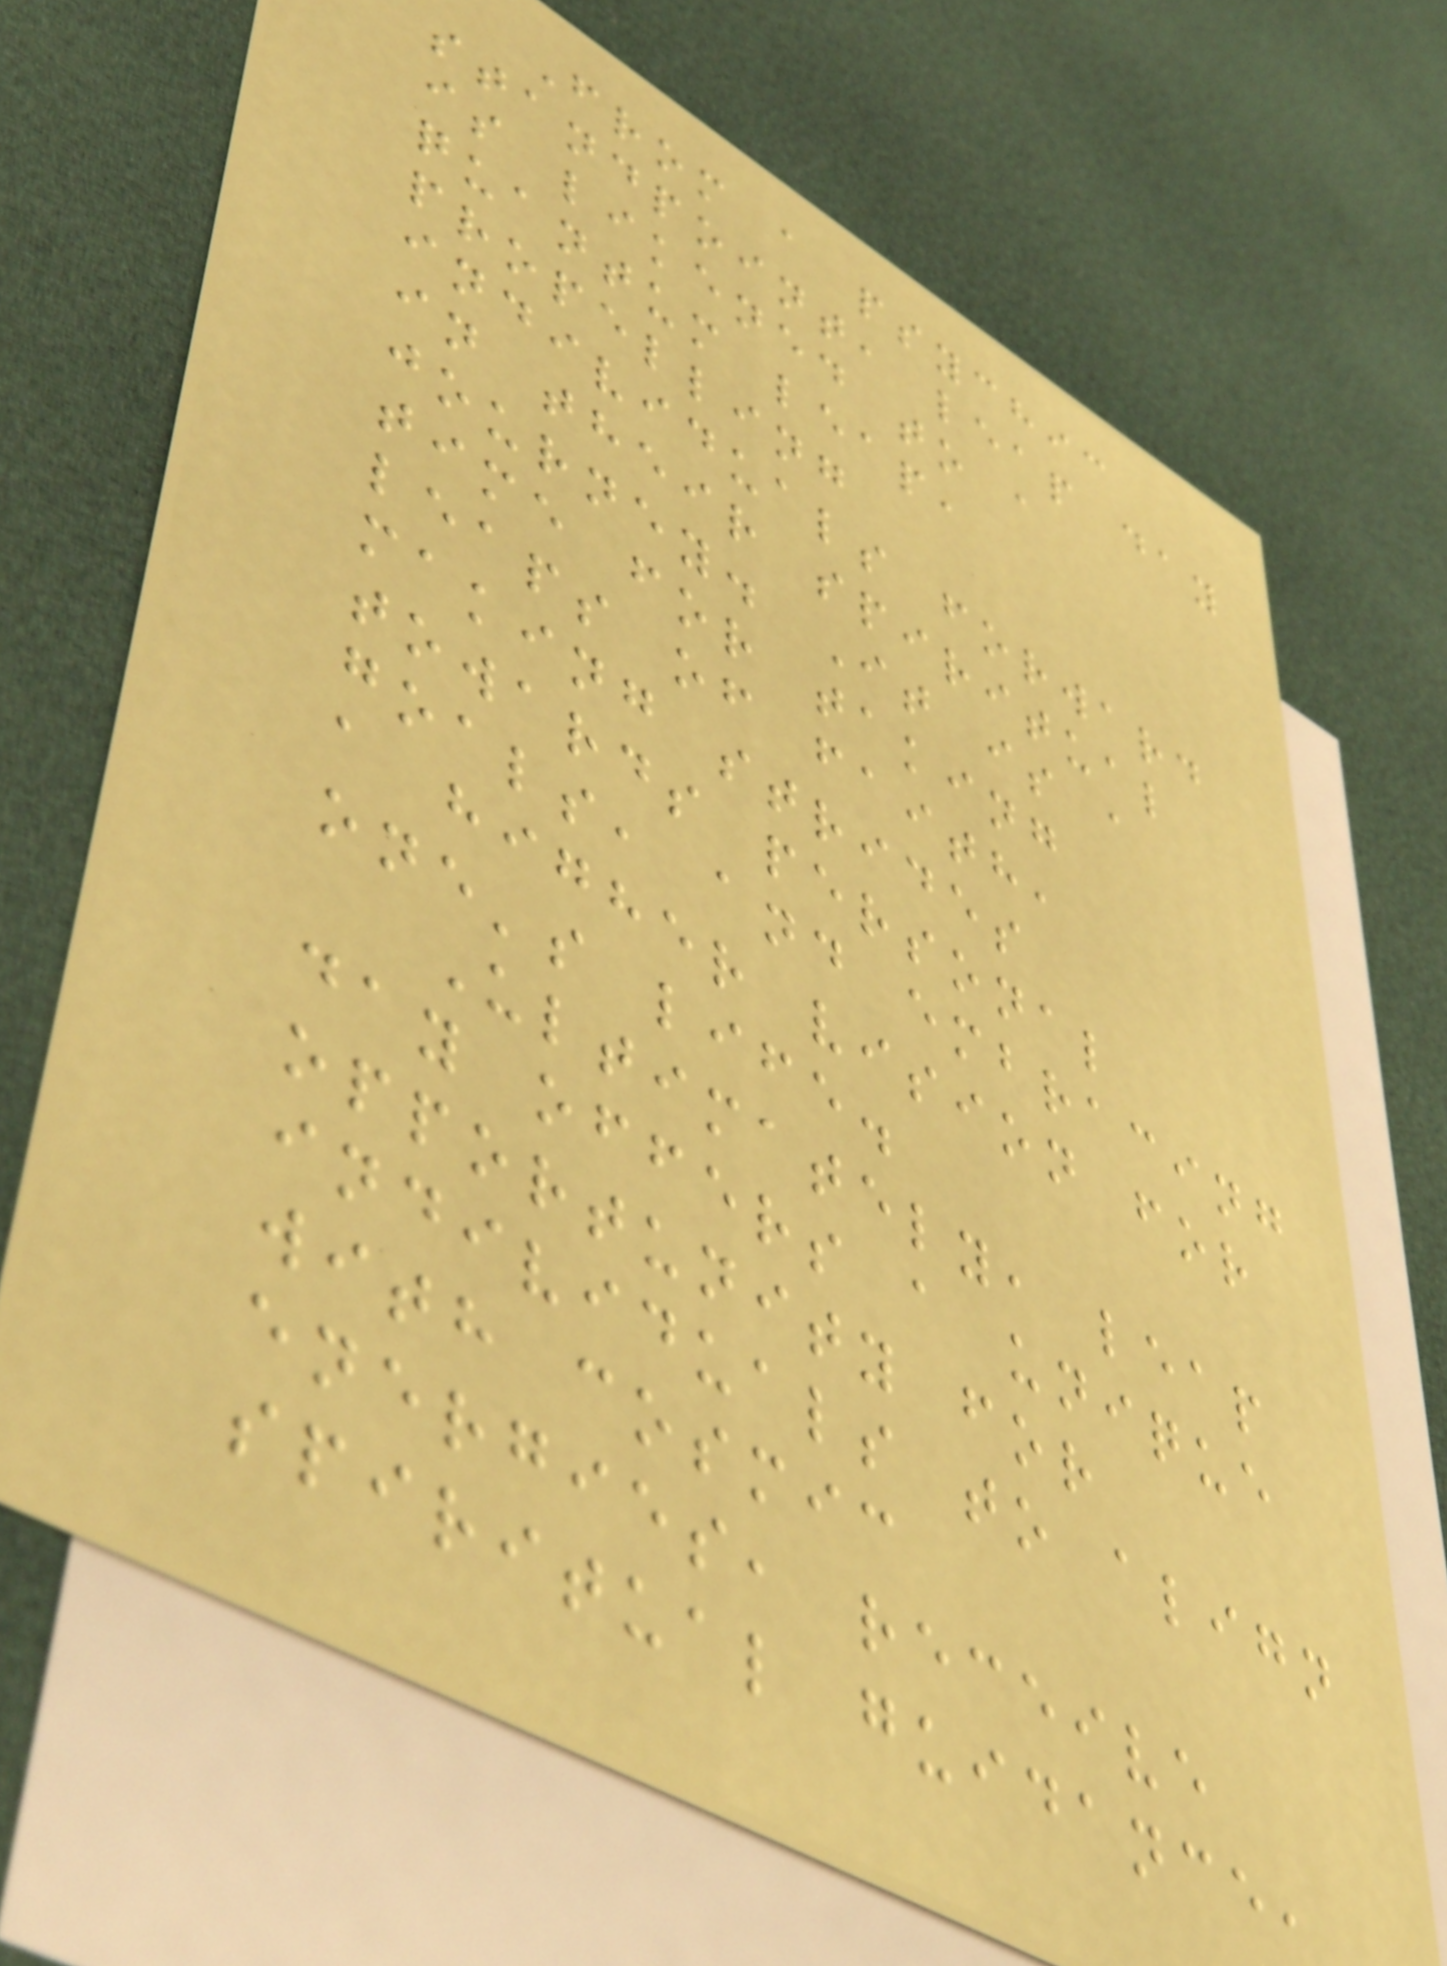From a psychic
standpoint, leap day
is likened to a
quantum leap,
propelling
individuals forward
in their spiritual
journey. It is a
time for taking
leaps of faith,
making strides
towards personal
goals, and embracing
a higher vision for
one's life.
Ultimately, leap
day offers a unique
opportunity for
individuals to align
with cosmic
energies, receive
spiritual guidance,
